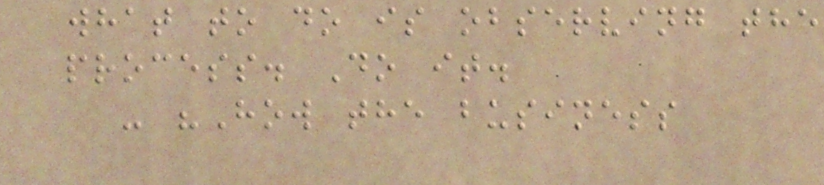what to do is observing the
process. Do it.
- "How the business
